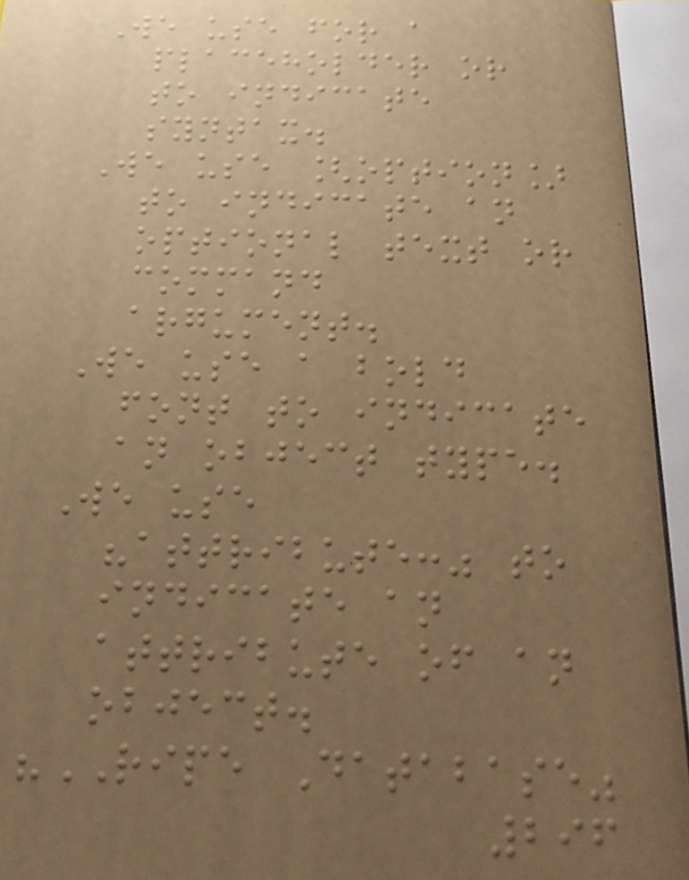We use for a
placeholder or
to indicate
syntax.
We use [option]
to indicate an
optional text or
command
argument.
We use a bold
font to indicate
an object type.
We use
"attribute:" to
indicate an
attribute of an
object.
"RIPE Database"
296
